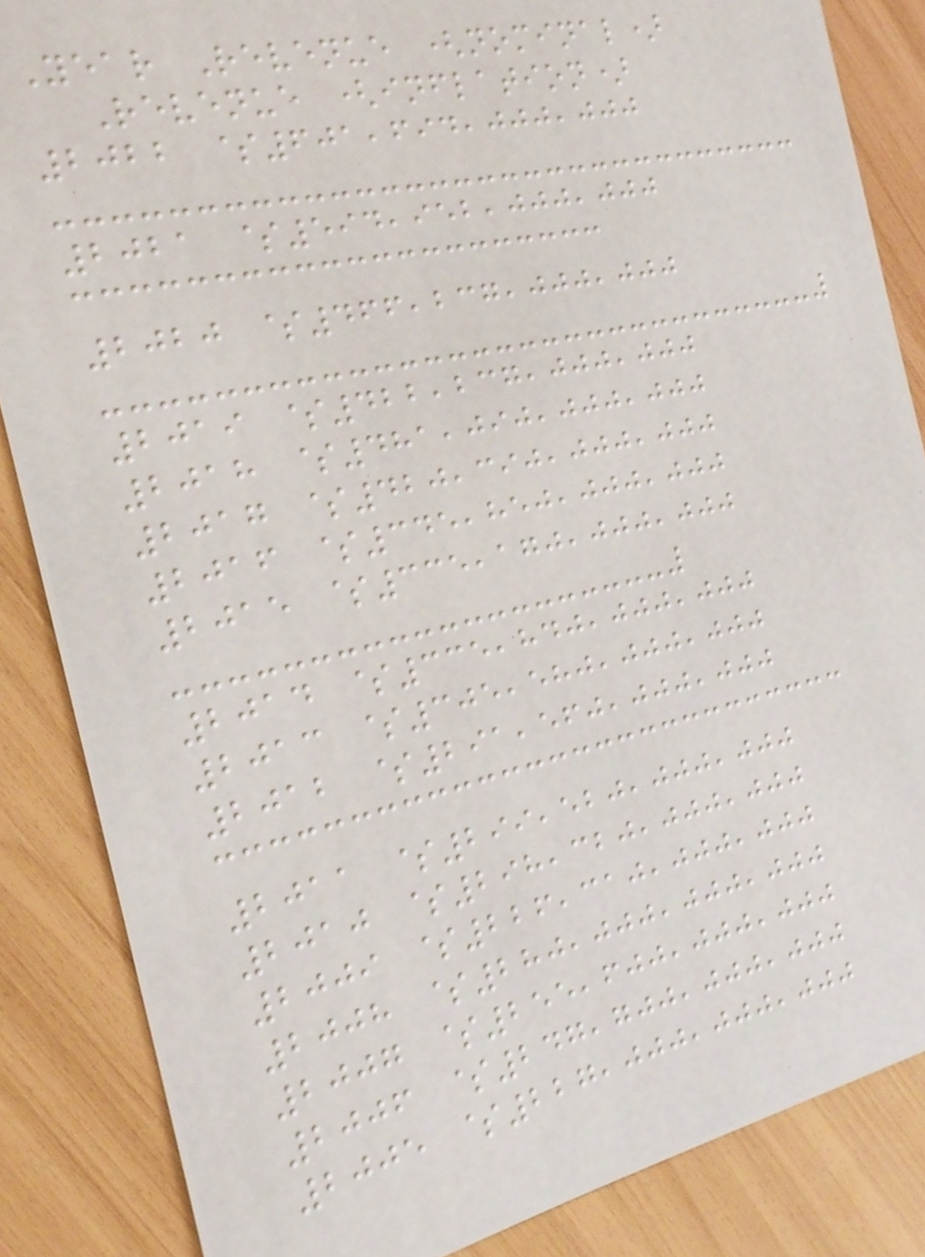Year Revenue (nominal)
Revenue (inflation)
2022 $601,694,000,000
2021 $594,952,000,000
2020 $466,237,000,000
2019 $422,237,000,000
2018 $481,090,000,000
2017 $420,390,000,000
2016 $345,850,000,000
2015 $335,170,000,000
2014 $335,840,000,000
2013 $305,580,000,000
2012 $291,560,000,000
2011 $299,520,000,000
2010 $298,320,000,000
2009 $226,310,000,000
2008 $280,000,000,000
2007 $255,600,000,000
2006 $247,700,000,000
2005 $227,000,000,000
